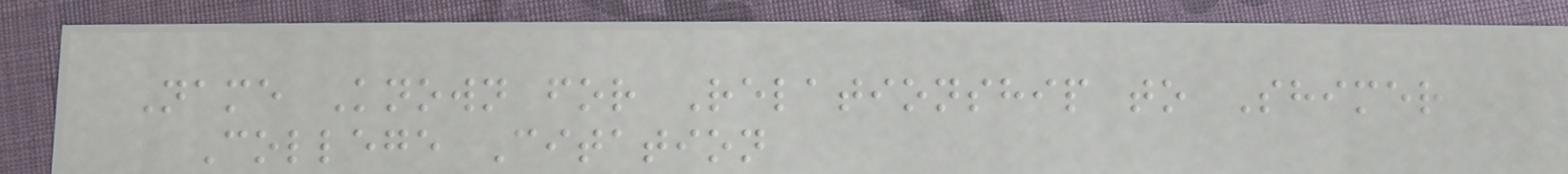Name Known for Relationship to Shimer
College Citation
